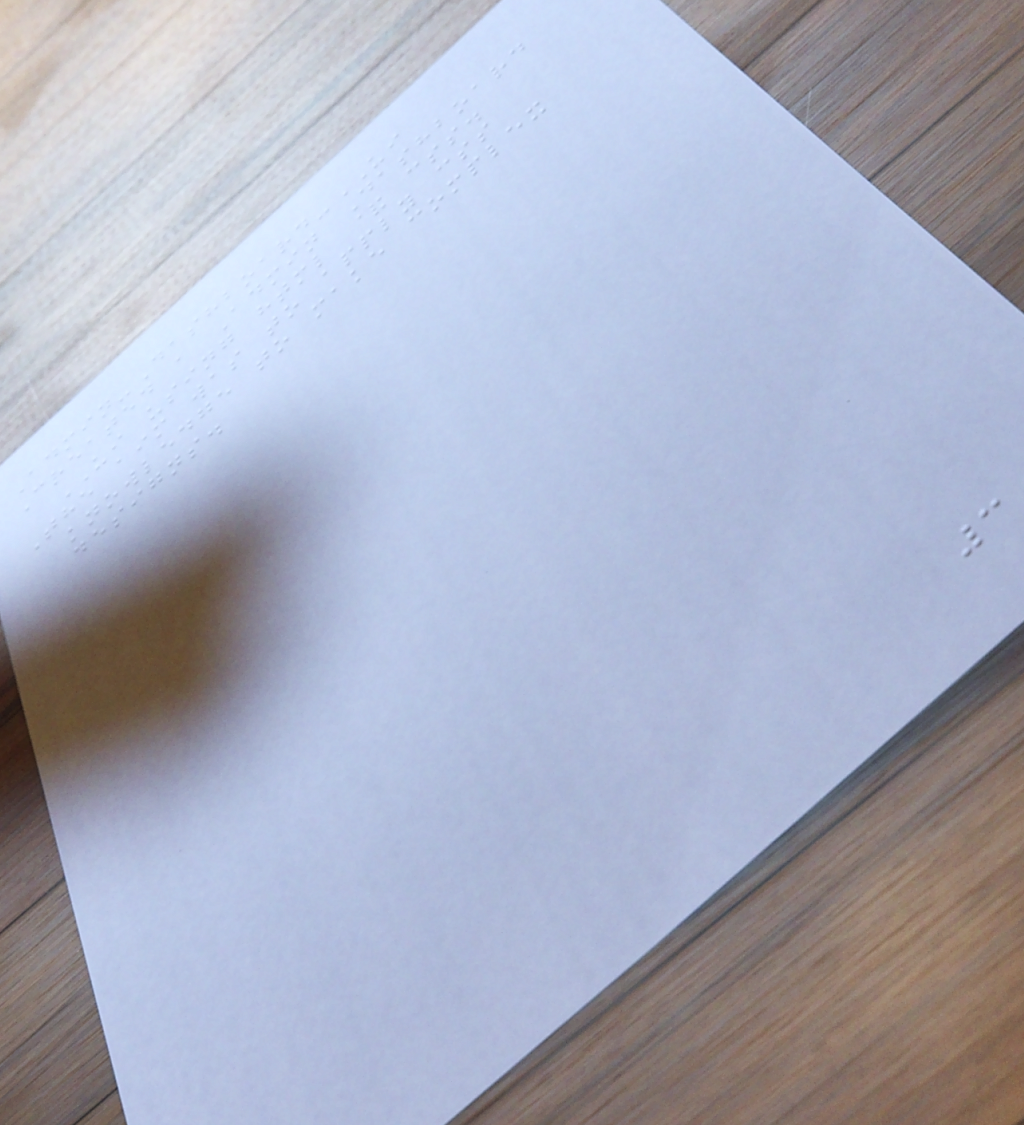Admin-Dashboard-UI
Created a Admin Dashboard
UI using html & css.
The aim was to apply css
knowledge to make complex
designs.
3
